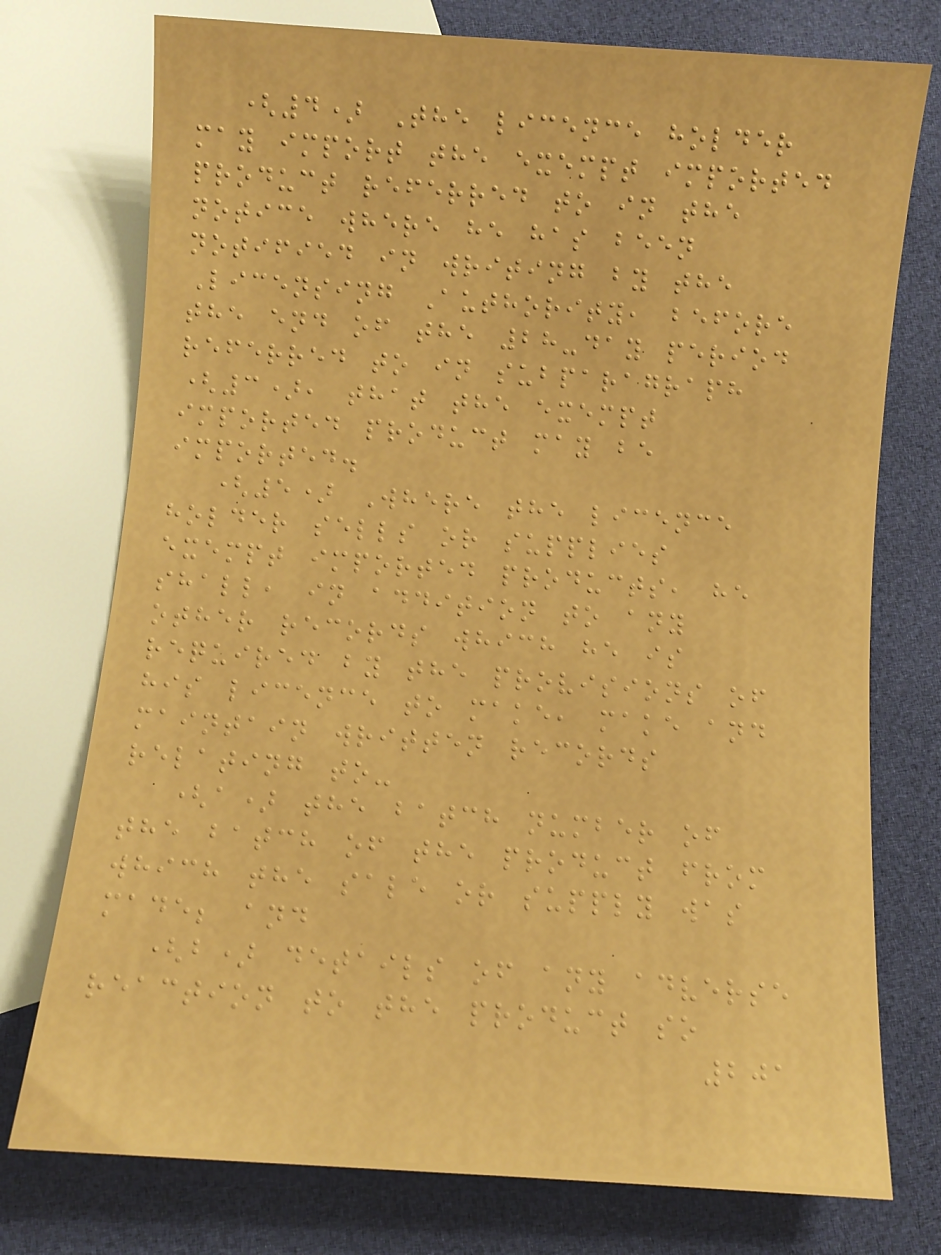(4) The licence holder
may import the exempt imported
product referred to in the
notice where he has been
notified in writing by the
Licensing Authority, before
the end of the 28-day period
referred to in subparagraph
(3), that the exempt
imported product may be
imported.
(5) Where the licence
holder sells or supplies
exempt imported products, he
shall, in addition to any
other records which he is
required by the provisions of
his licence to make, make and
maintain written records
relating to-
(a) the batch number of
the batch of the product from
which the sale or supply was
made; and
(b) details of any adverse
reaction to the product so
201
